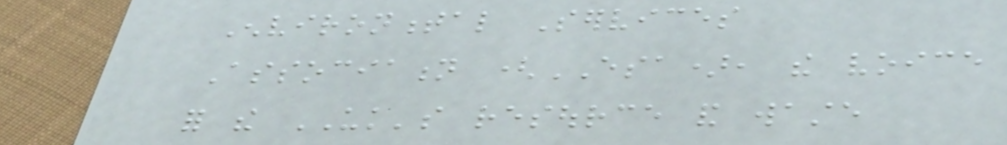Environmental Services
Association (ESA), the voice
for the UK's resource and waste
